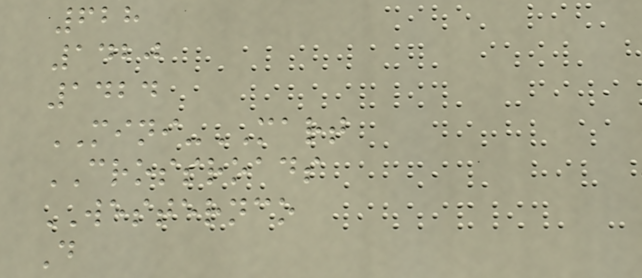628
1420
1424
MINI-MART
CROSSROADS
WESTERNCO
D
